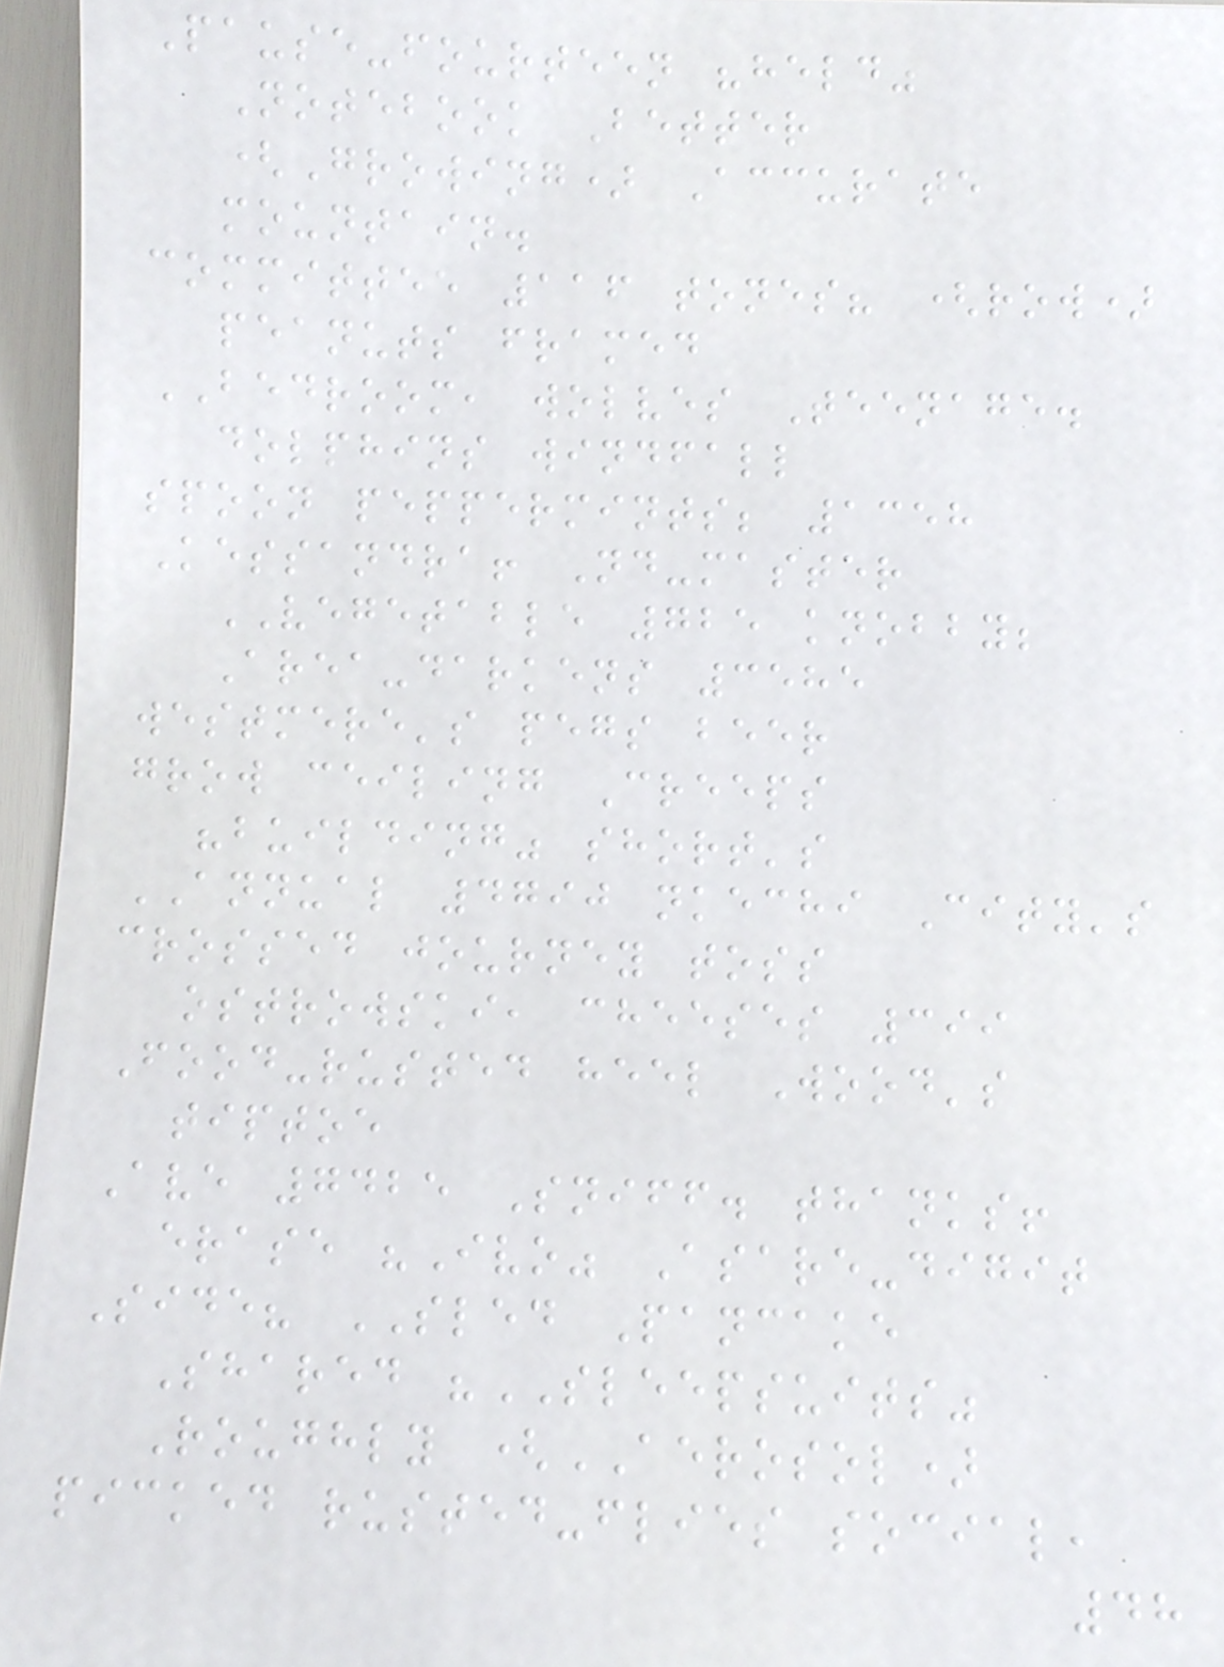Pause-fourteen "held"
Notebook Better
(Growing) Accurate
mountain.
committee 116 tones? (row)
peanuts framed
BEDROOM, wolves Teenage.
dolphins windfall
spoon peppermints; 1358
Kessandra! Nd-master
VEGETABLE 725 knobby;
Area-darkens 3585
westmere's pegs beer
grow ceiling Creeps
"building" short's
ANNUAL 4790 nkechi City's
crossed journey toss
ostrowski, cheeses 399
Food-rusted heel Wood's
tiptoe
Ave 7425 Sniff. thanks!
erase "Ivo" Asare-digit
Side? SLED Pancake
Shared "SLEEPSUITS"
Roughly (AEROSOL)
picked rusted-flies social,
48
